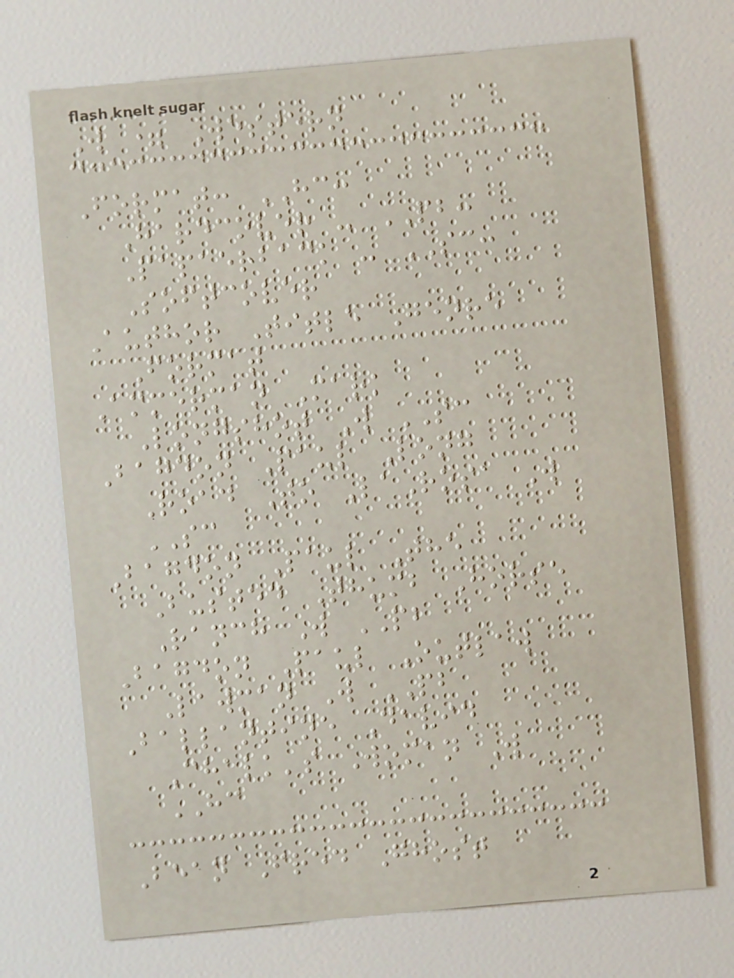W = Western
Format: HC:
Hardcover - PB:
Papaerback - SC:
Softcover
Author Title Genre
Format
Ammerman Mark
Longshot W SC
Bagdon Paul Long
Road To LaRosa W
SC
Bagdon Paul The
Busted Thumb Horse
Ranch W PB
Bagdon Paul Outlaw
Lawman W PB
Ballantine David
Chalk's Woman W
HC
Bean Fred Ghost
